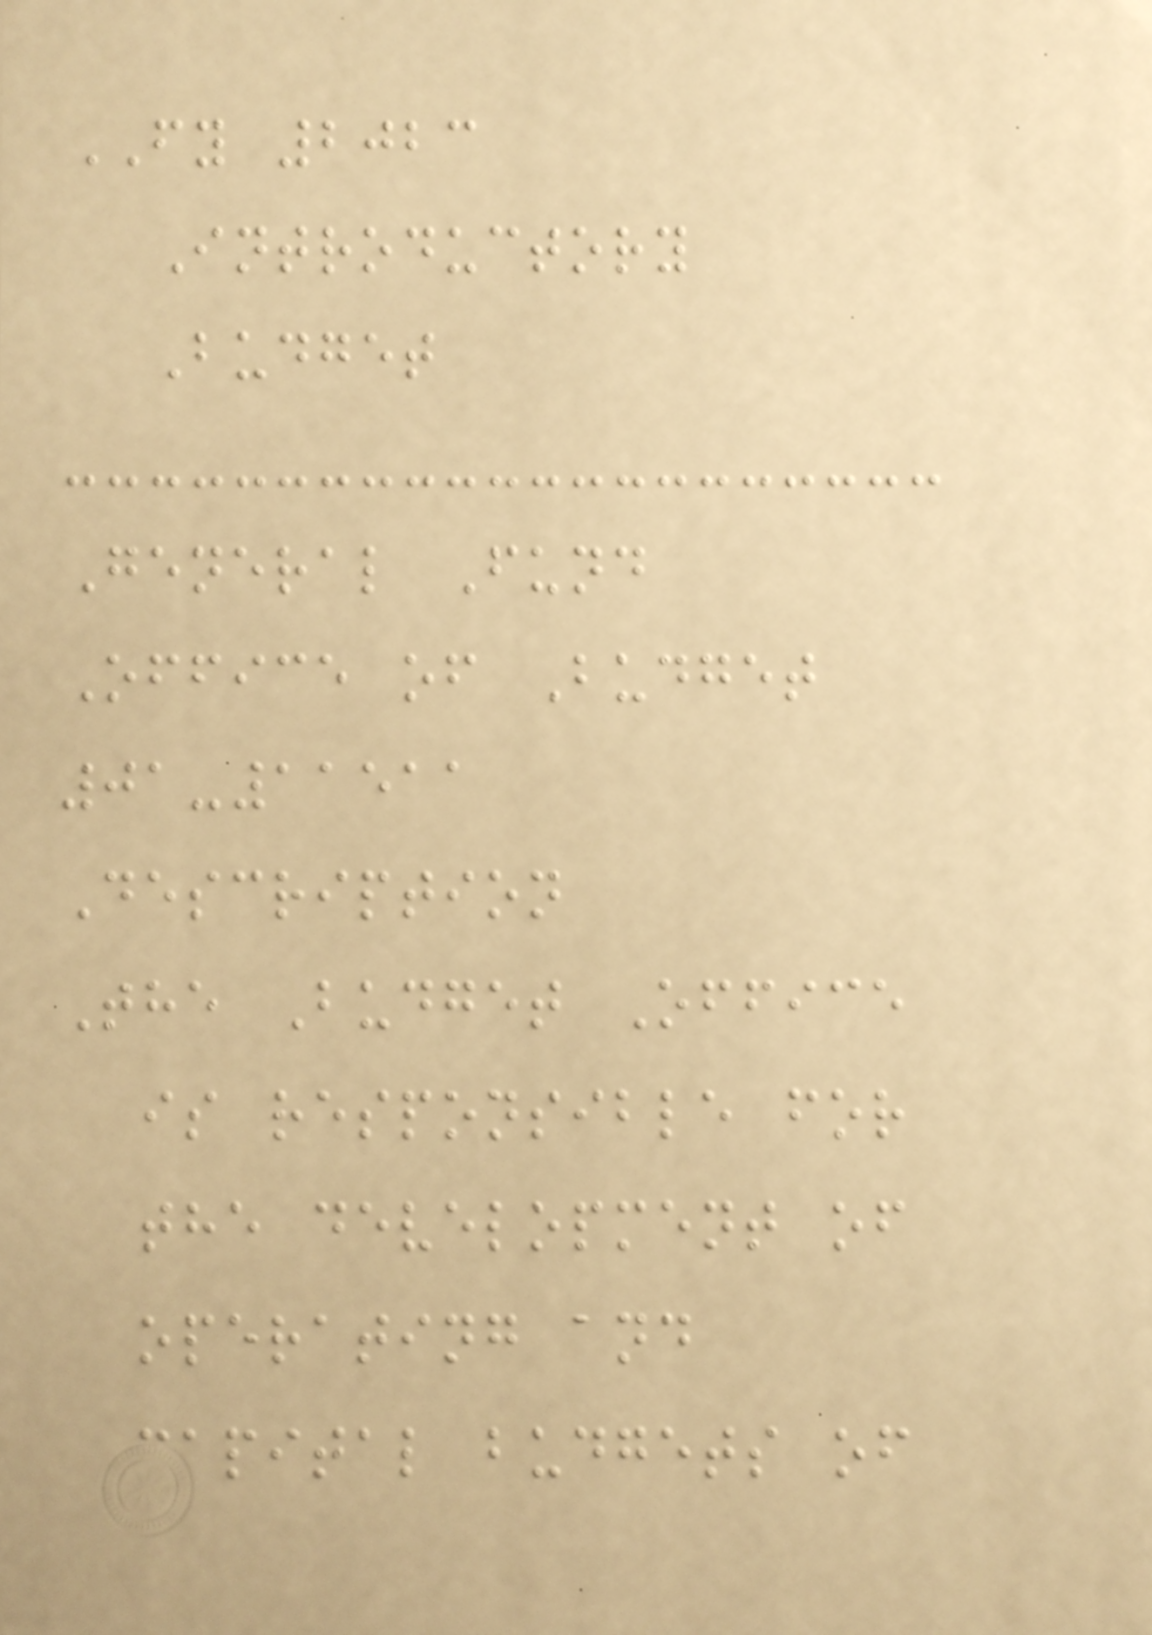FY 2023
Introductory
Budget
General Fund
Office of Budget
01-11511
Description
The Budget Office
is responsible for
the development of
operating and
capital budgets of
